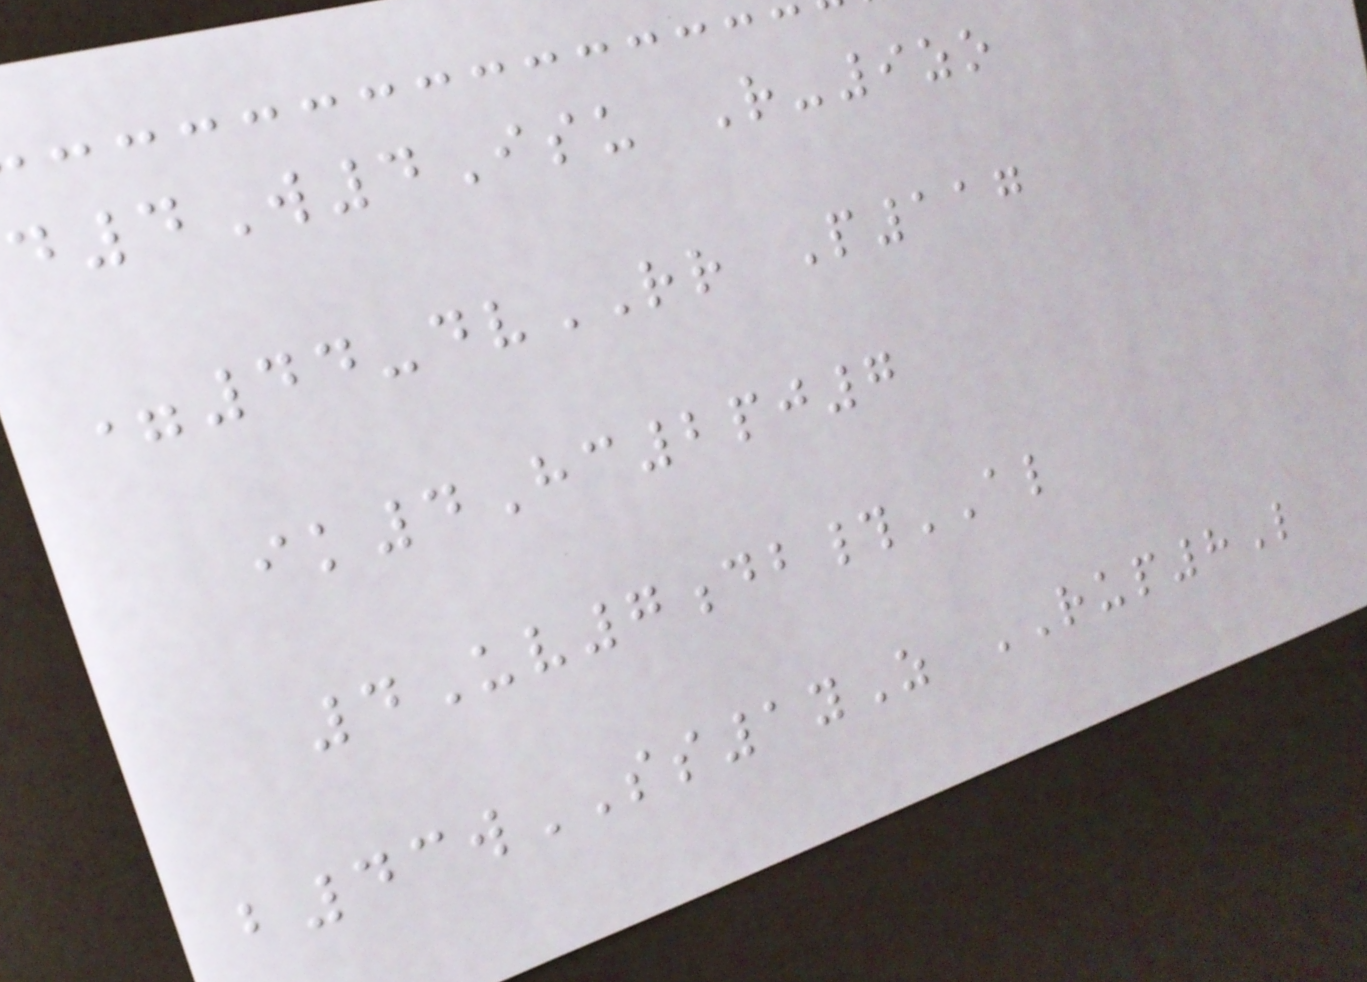d4W4Isu R-9zo
=44-dvRR P117
ik4Hc2pj7
4Uv7db#AL
b43wSS1yZ RUP8L
